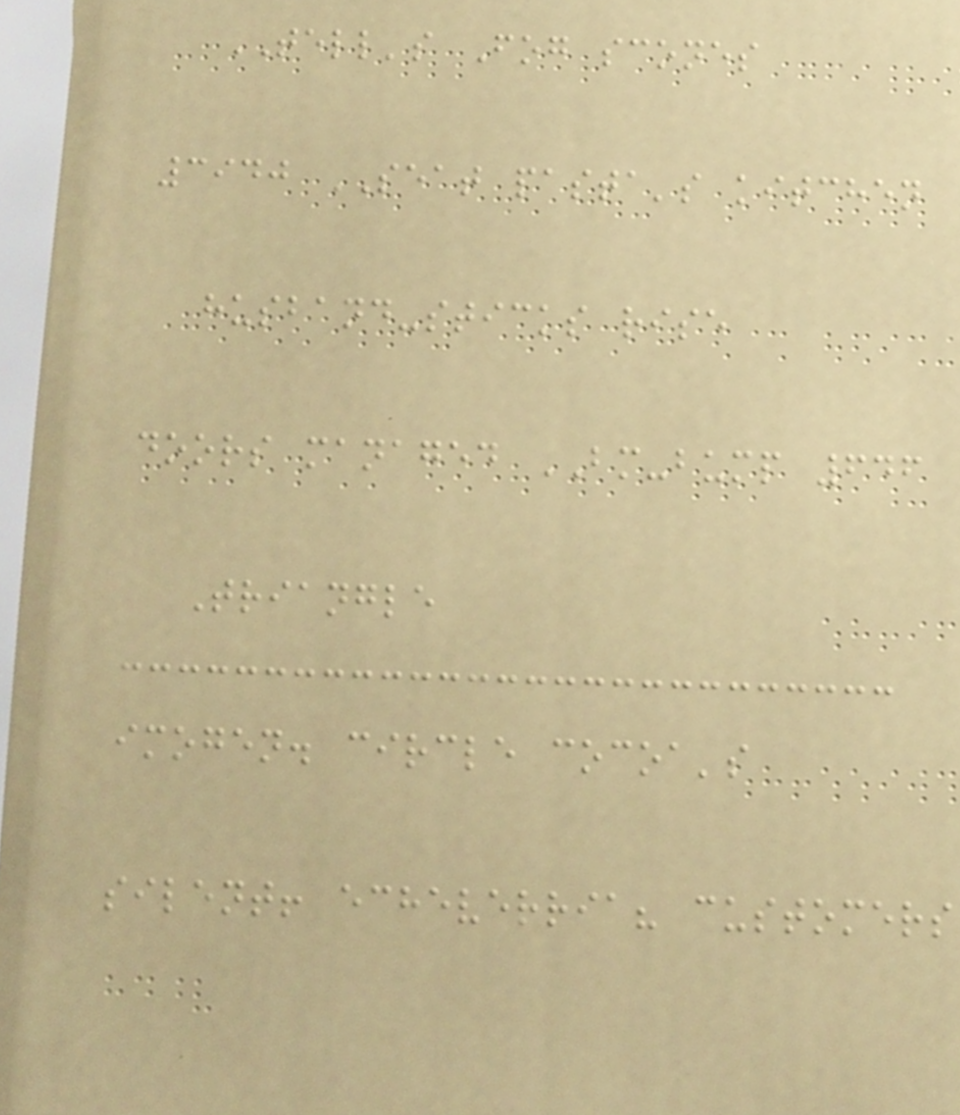TELL's Fog scones
3940 SEAT pasta's kitchen
husband-sticks rise
doors managed BM-bump 646
Triangle
imogen. circle cocoa's
silent! echeverria? customers
